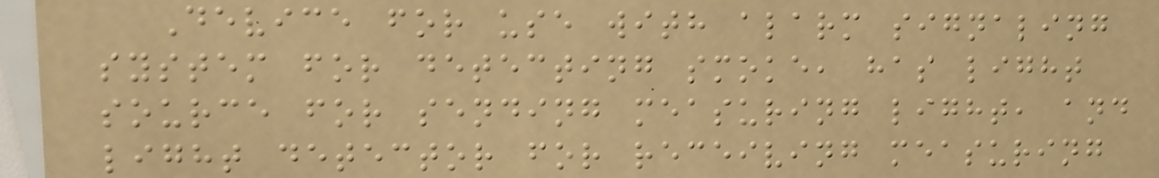Device for use with alarm signaling
system for detecting smoke, has light
source for sending measuring light, and
light detector for receiving measuring
